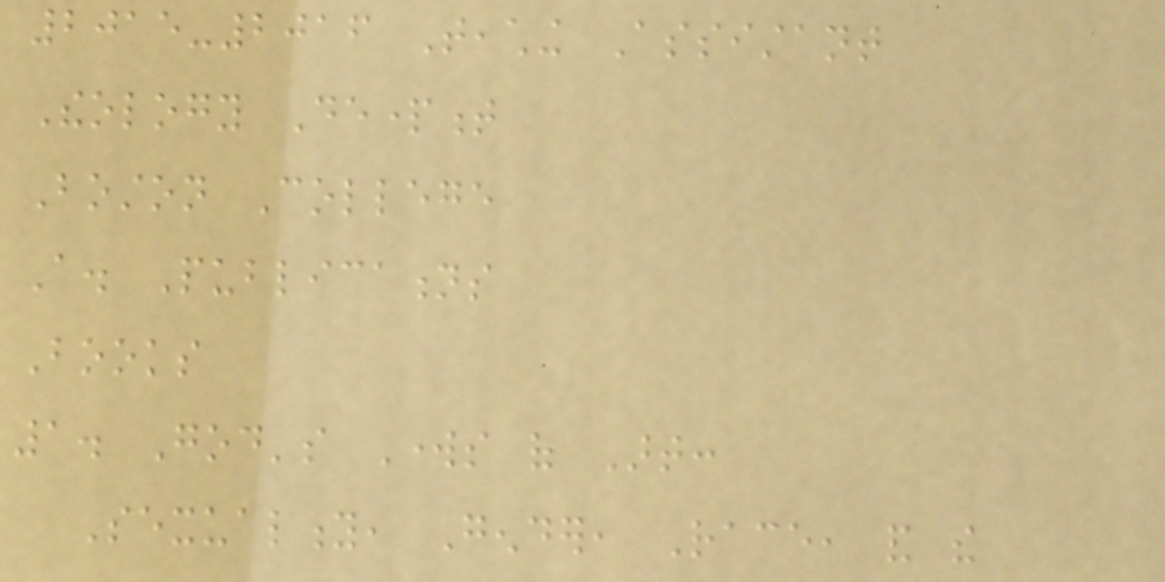2015-2016 Teaching Assistant
Theology Department
Boston College
A. Publications
Books
1. God's Works of Art:
Sexuality, Gender, Race, and the
